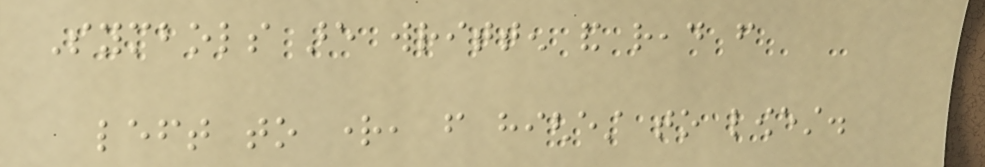Symbols are written and read from
left to right, from highest to lowest.
